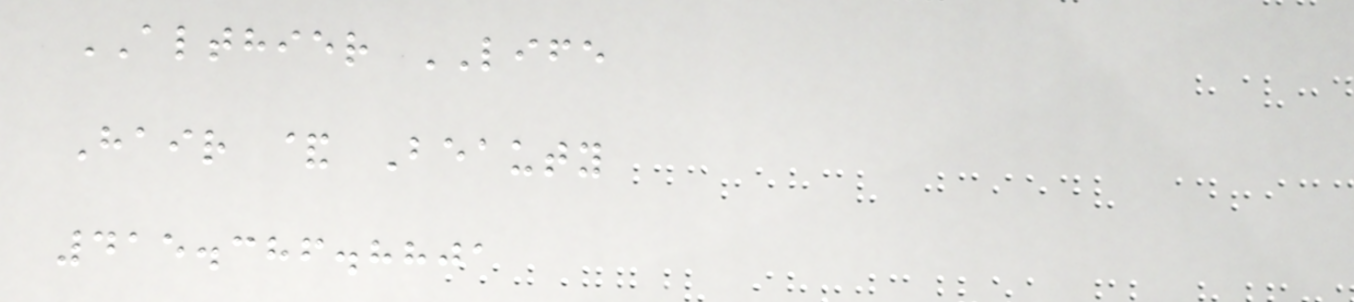ALTHIER LIFE
Hair & Beauty
415.386.8801
